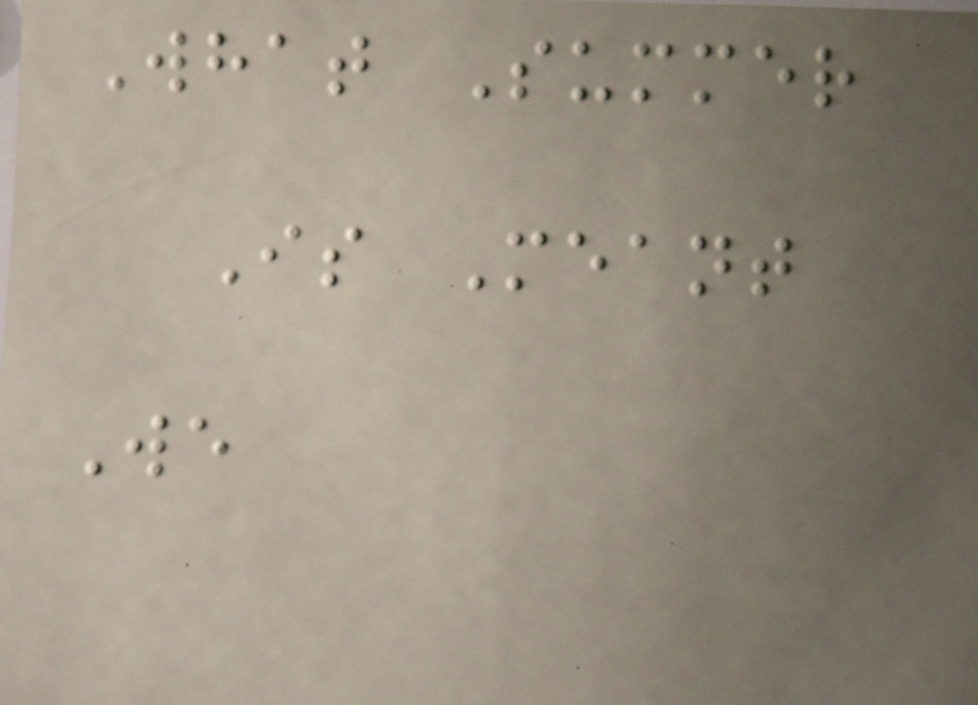What Summer
Is Meant
We
